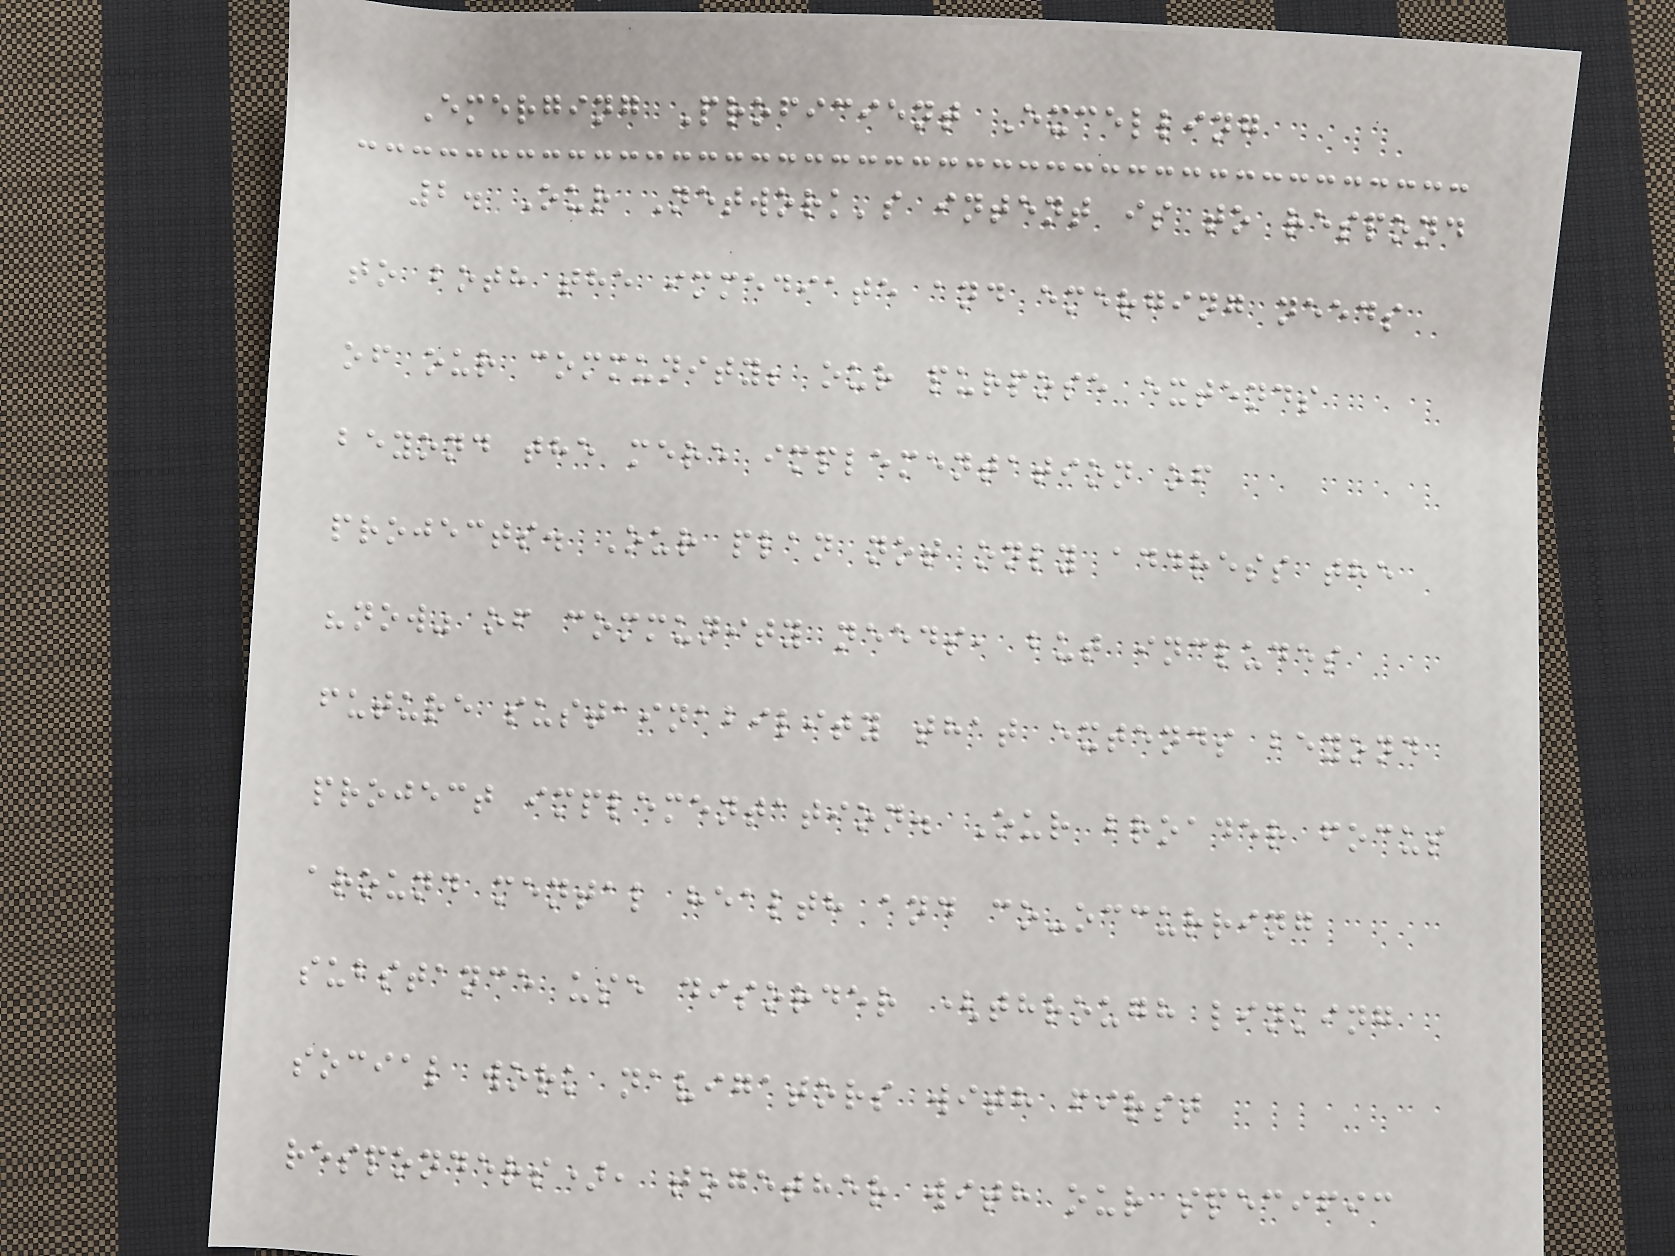Emerging Proficient Excelling
2. Our Network's intent is to respond
to both the immediate and emerging needs
of our community; our purpose extends
beyond the mere implementation of
projects. Our plan not only address the
"now" of community needs, but includes
future sustainability that extends beyond
project implementation. Our broader focus
around mental health and co-occurring
substance use disorder (through linking
social work navigators with first
responders), together with our specific
